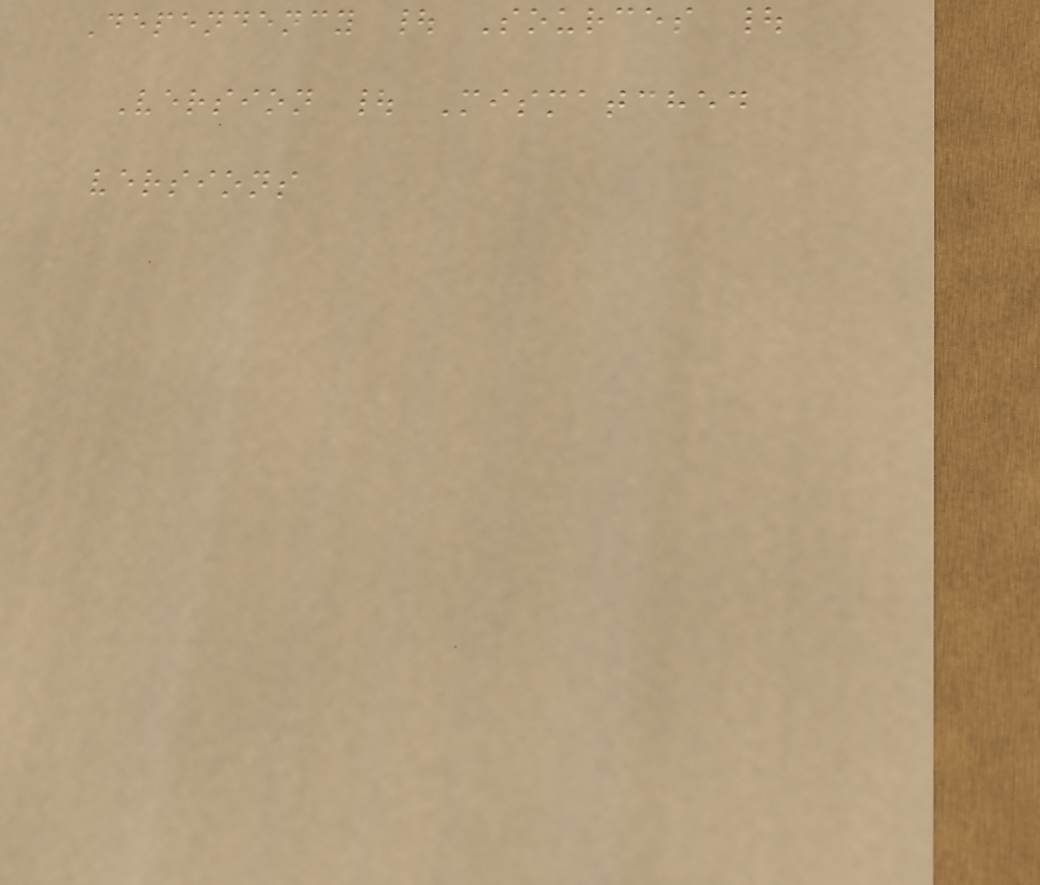Dependency | Sources |
Version | Mismatched
versions
